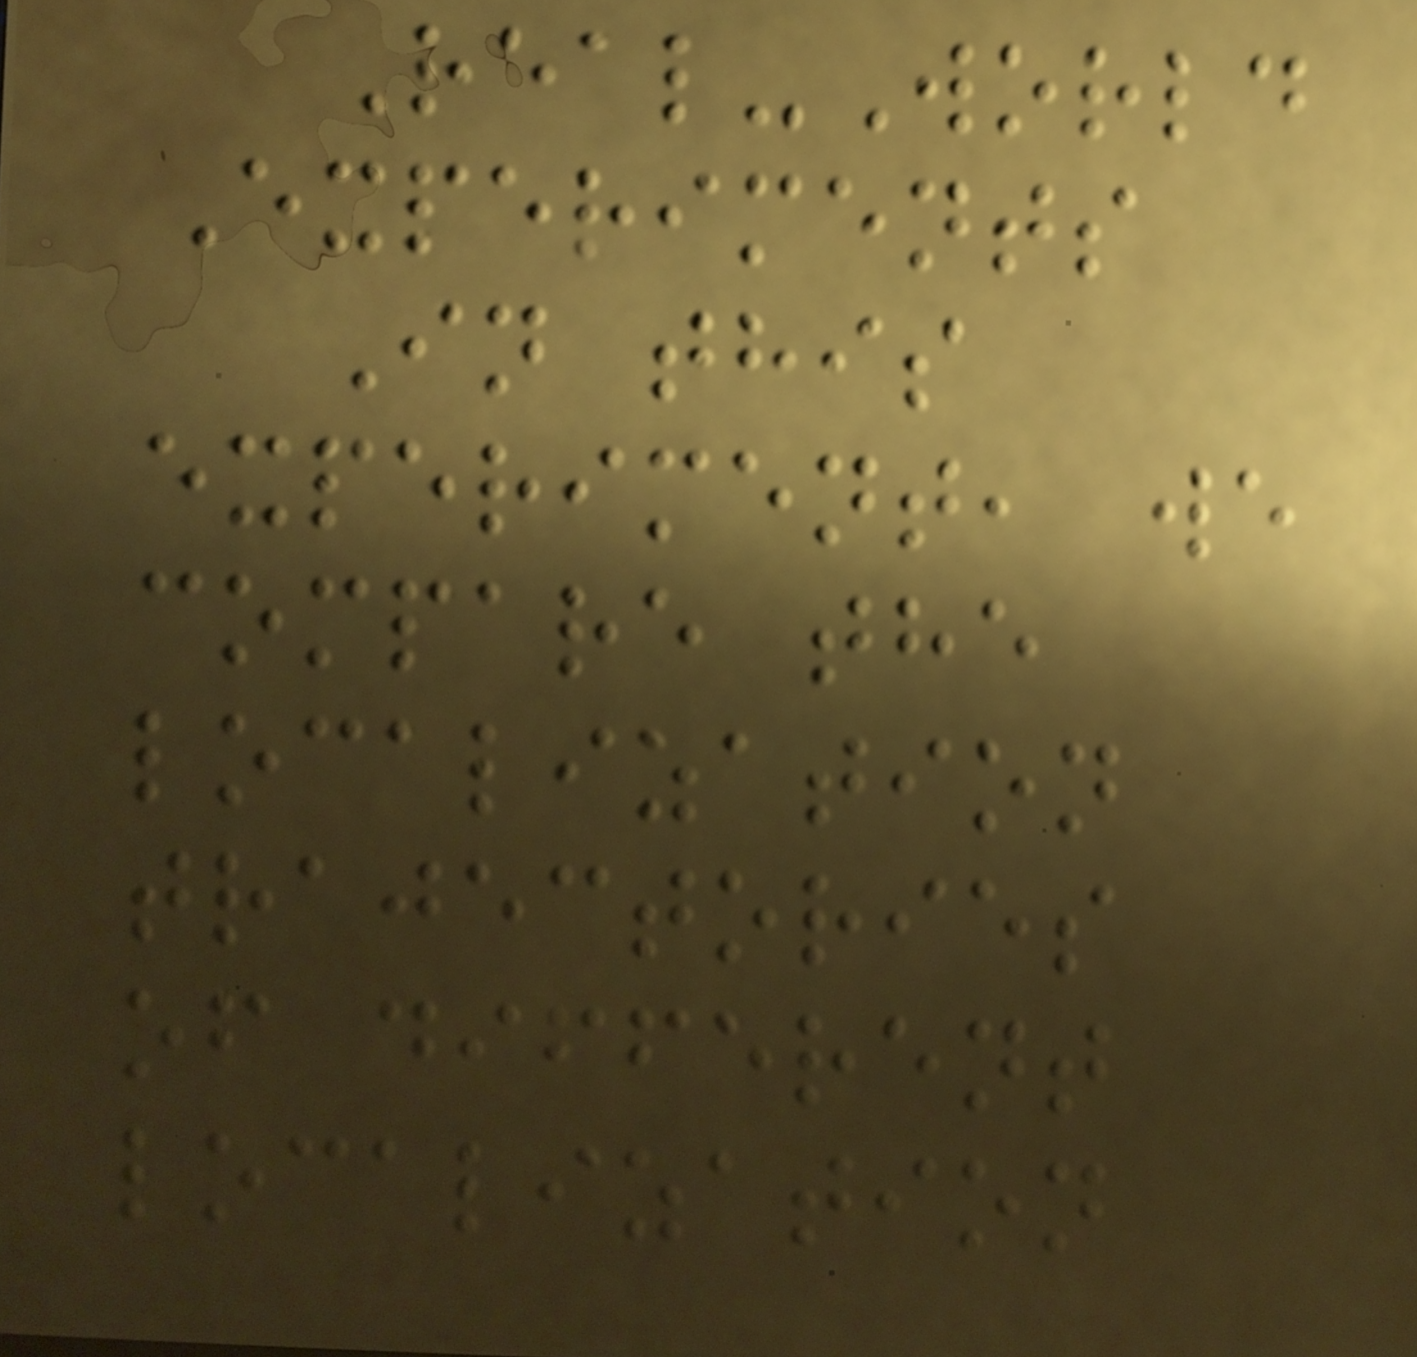Real-World
Experiments
In this
experiment, we
compare the
localization
trajectories
of different
localization
